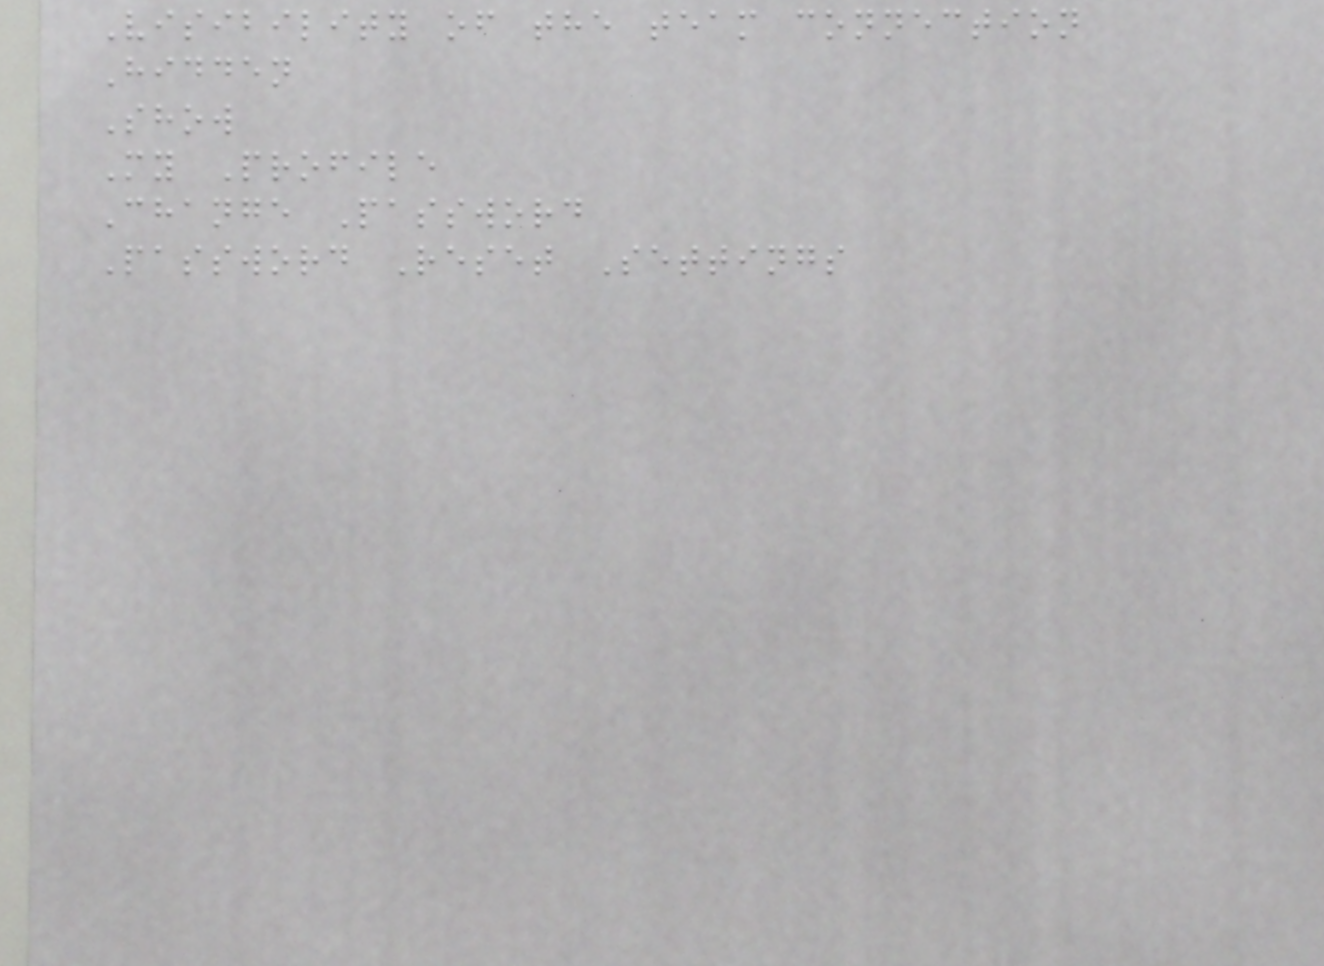Visibility of the team connection
Hidden
Show
My Profile
Change Password
Password Reset Settings
